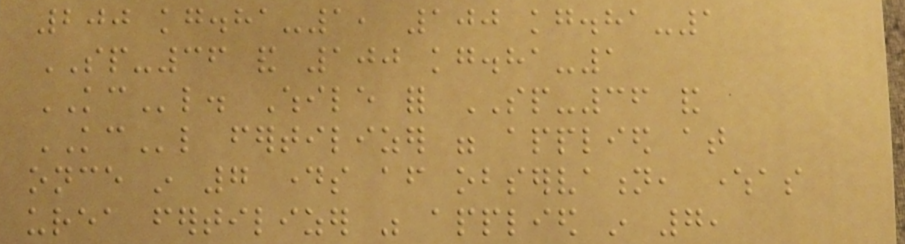200 kg.ha-1, 100 kg.ha-1
SP-36 and 100 kg.ha-1
KCl. While for SP-36 and
KCl fertilizer were applied at
once in 7 days after observation, whereas
urea fertilizer was applied in 7,
